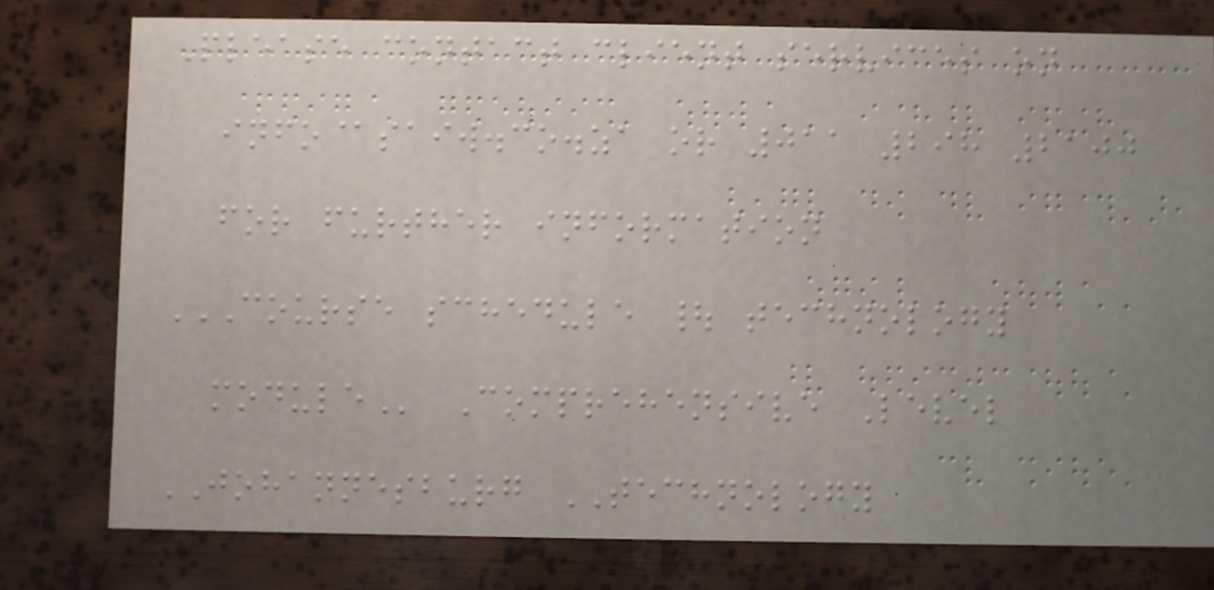Please contact client services on
info@saiw.co.za or 011 298 2100
for further information
COURSE SCHEDULE | TECHNOLOGY
MODULE Comprehensive Level
JOHANNESBURG TECHNOLOGY
